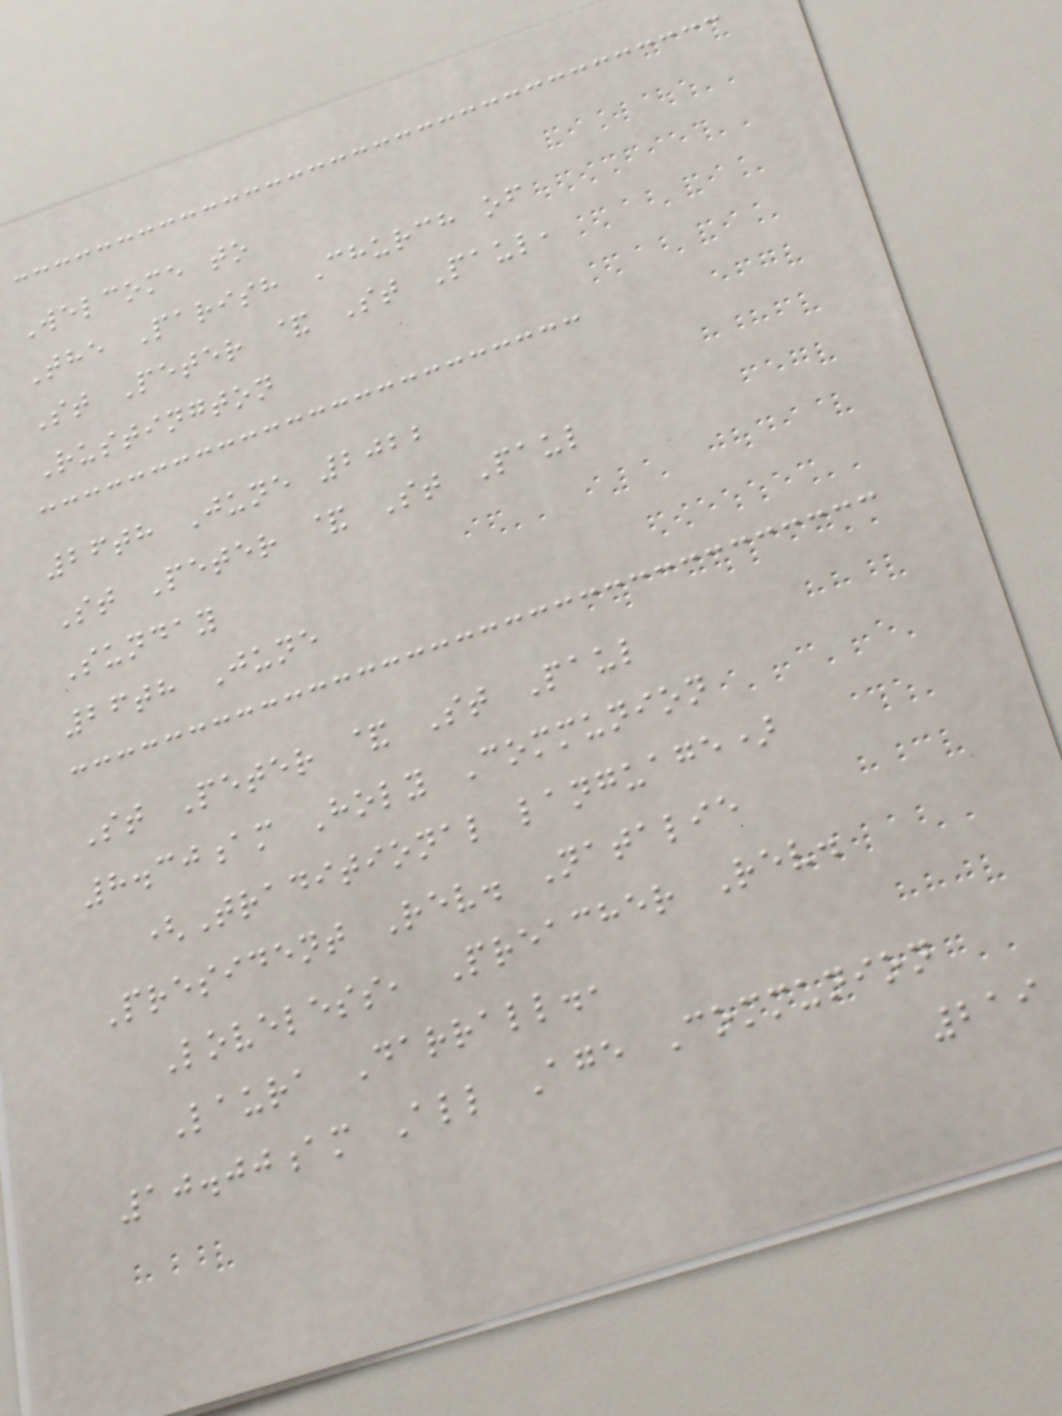Welcome to
The Parish Church of
St Peter & St Paul,
Rustington
26th June 2022
St Peter & St Paul
Sunday
26th June
St Peter & St Paul
8.30am Holy Communion
(Traditional language)
President Rev. Natalie
Loveless, Preacher Rev.
Laura Darrall.,
10.00am All Age Communion
219
